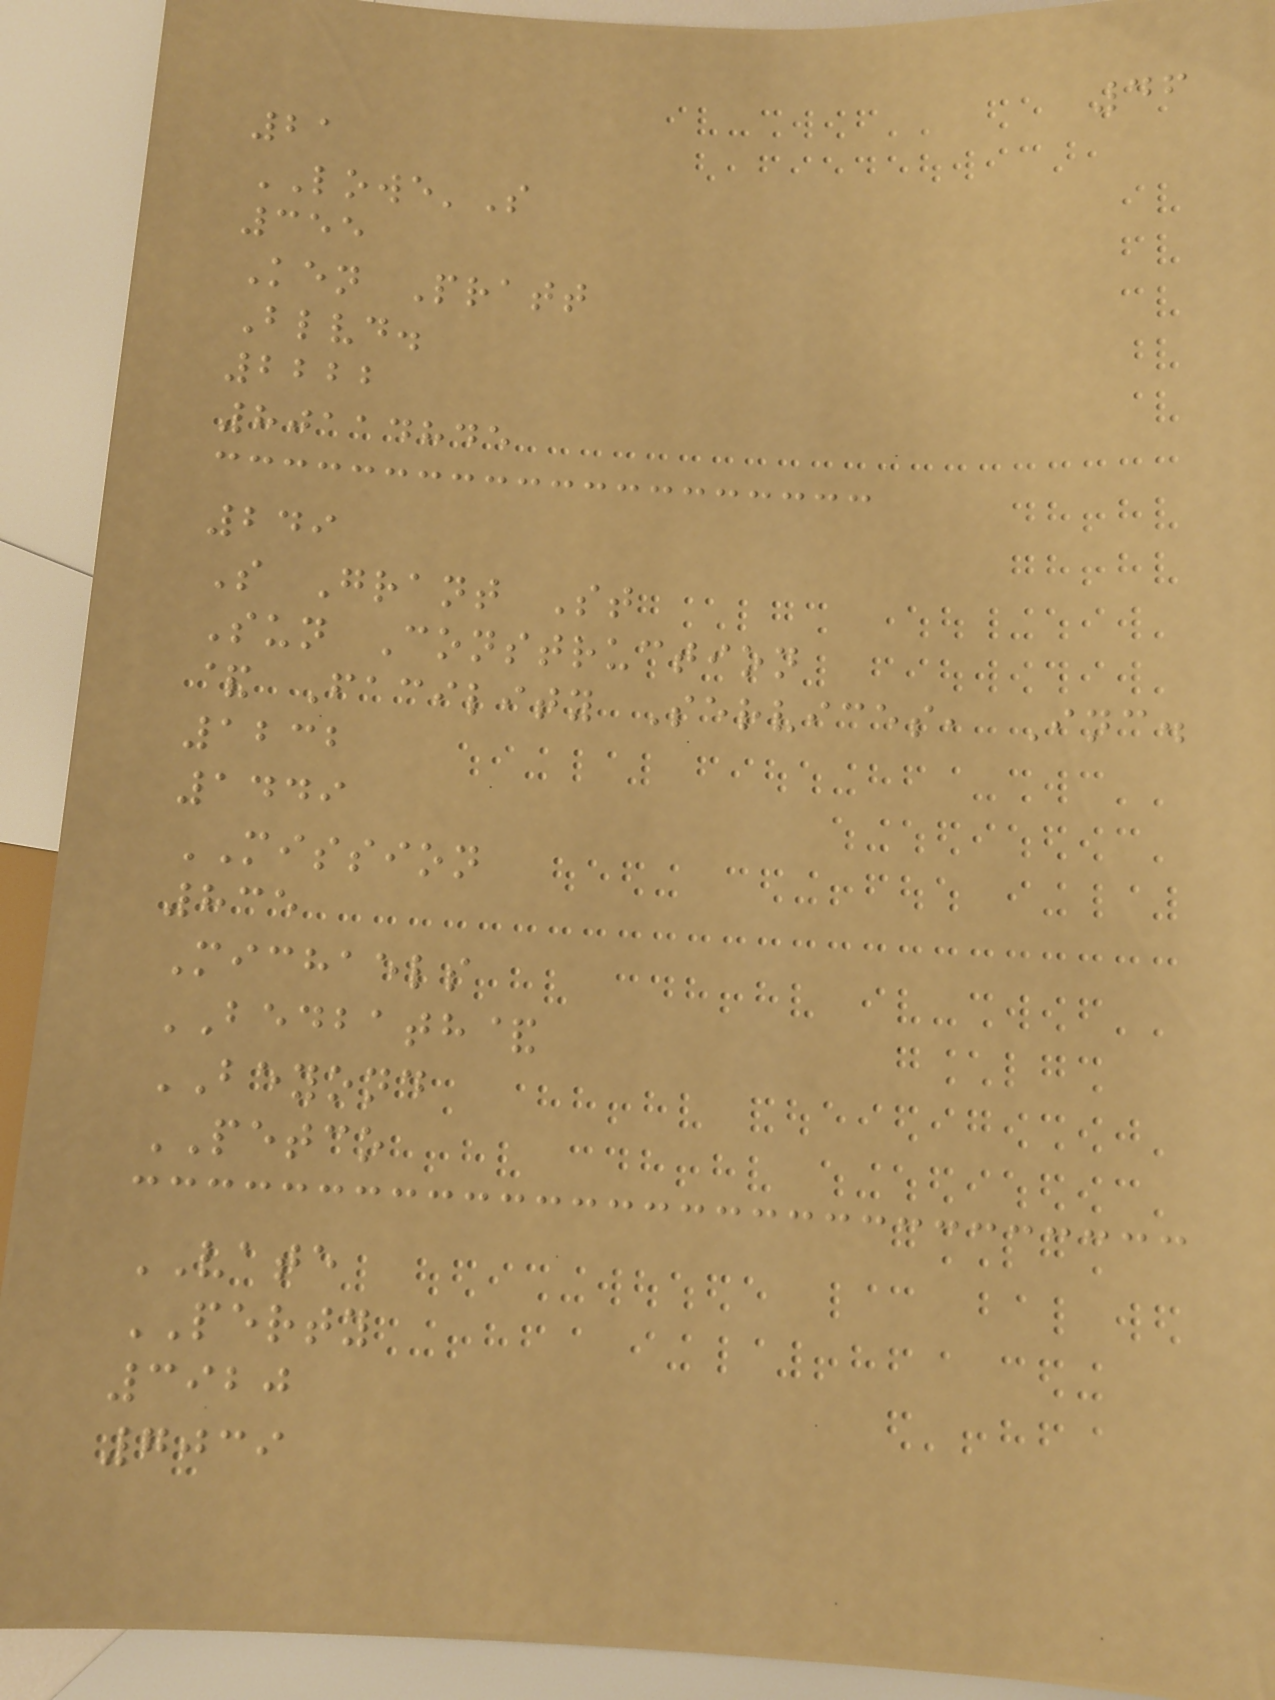46
21
LOWE'S
355
Ken Pratt
Blvd.
2222
80114845
249
S Grant St
Sun Construction
& Facility Services, Inc.
1232
1449
MISSION
835
Michaels
BEDBATH&
BEYOND
PETCO
VATE
PERTY
3920
7039
